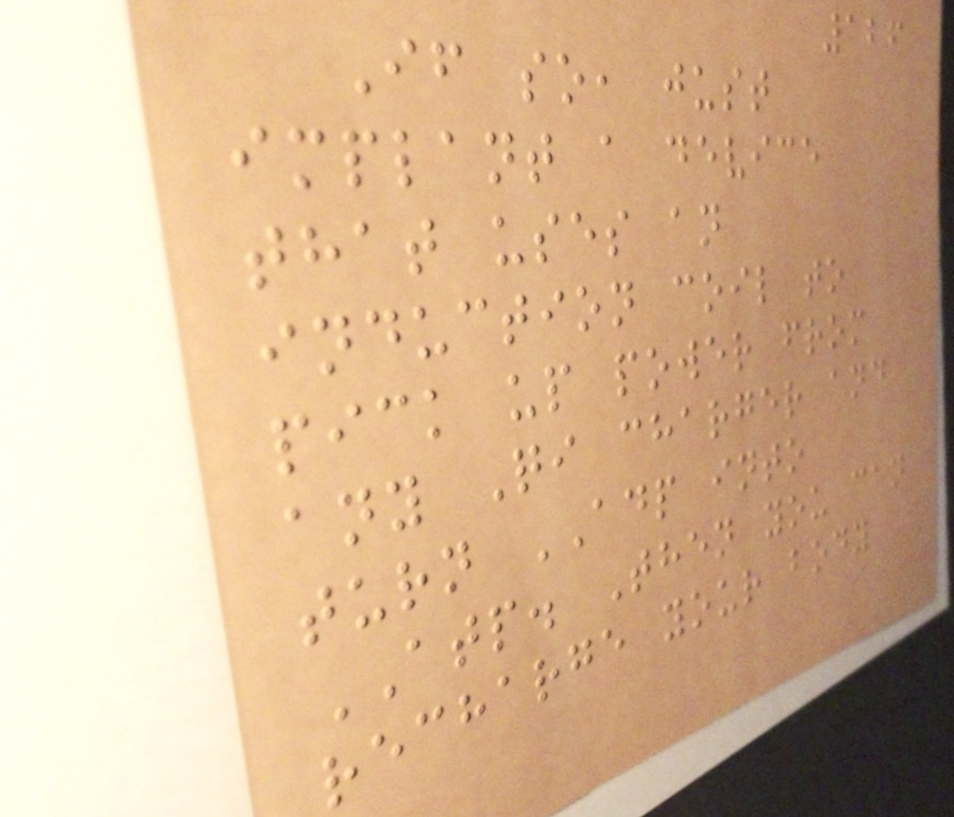126
If so, just
implant a device
that uses an
induction coil to
pick up power from
any Qi charger and
turn ADP into
ATP. Then you can
recharge your body
